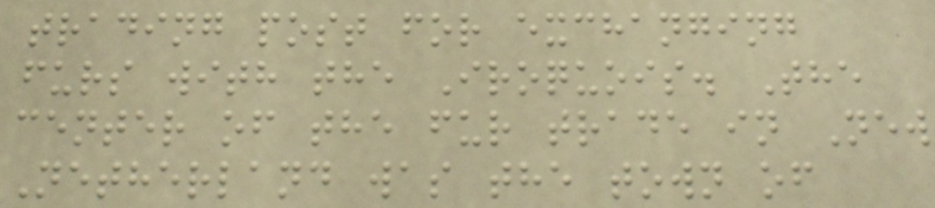trading post for exchanging
furs with the Iroquois. The
center of the fur trade in New
Netherland was the town of
